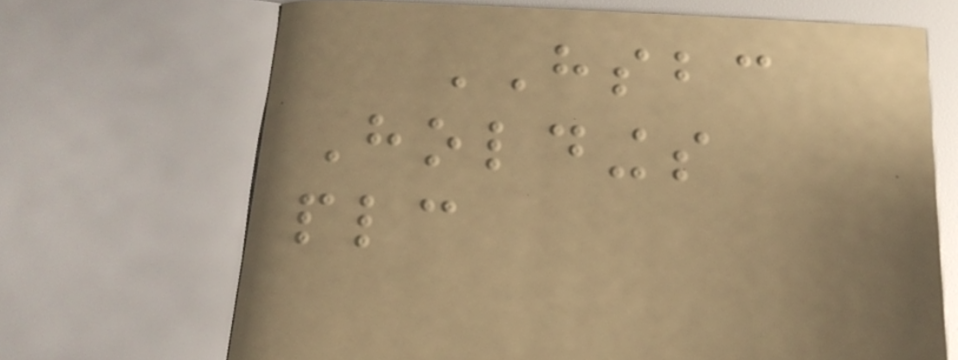HSBC
Holdings
plc
